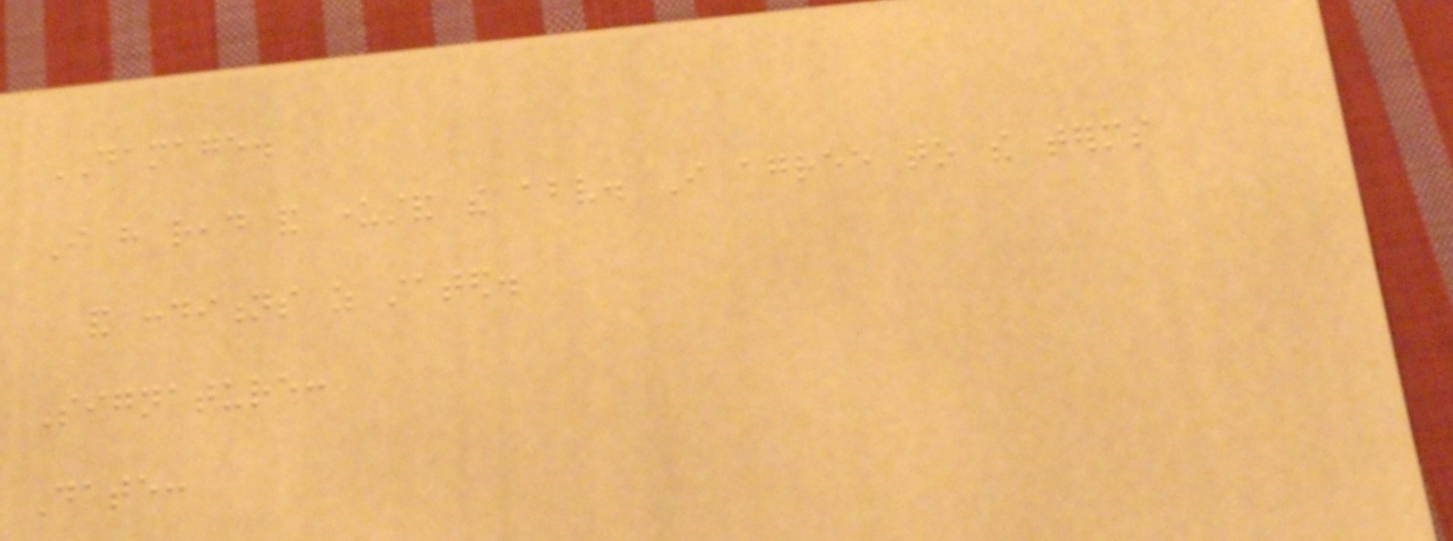DAMAGE.
I have read and understand the above. I agree to the terms
and conditions as stated.
Signature:
Date:
